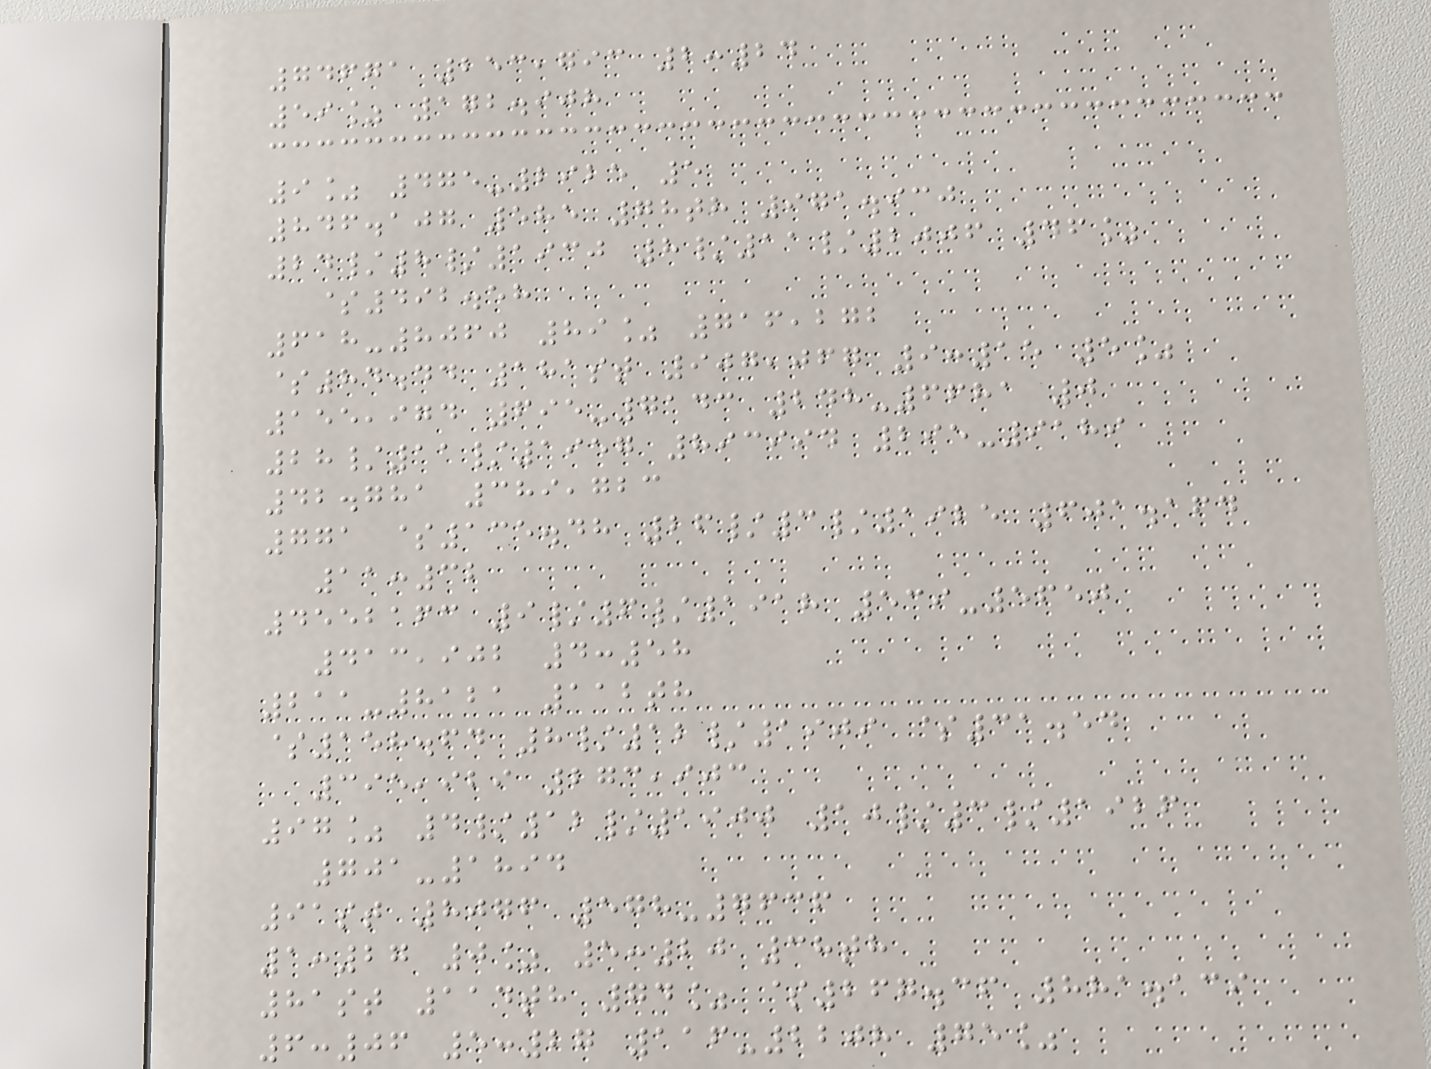74671 253,793 2:24
59% 172.908
9% 475-2925 5
846.107 585 78th 971.930
24/8/1930 8/11/2006 46%
$492.58
618-8060 89% 716,272
$84.44 181st 907,067 9:15 5%
155,974 695-7143 248-6681 0
28/11/1957 893994 295-9189
42.781 389,723
771 $135.48 26/3/1925 601.164
11:32
4552163 9/6/1918 539-5650
413,902 4:58
211-8121 112th
$158.64 8/12/1909 $31.54
395,929 273,903
97% 4/12/1900 10/3/1926
701-1894
91st 8076 578-7636
1:27 0% 5:20 38th
81st 114th 74% $267.36 881.139
6:06 5:27 116-2208 75%
